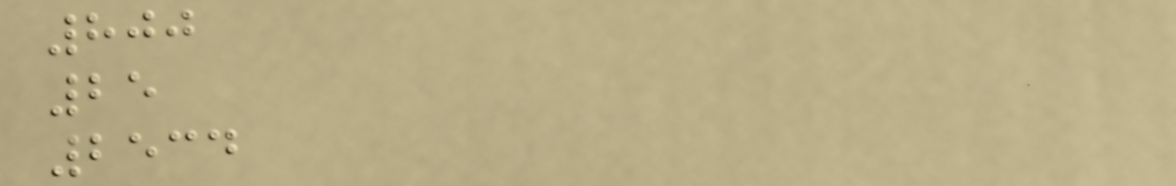800
25
2534
